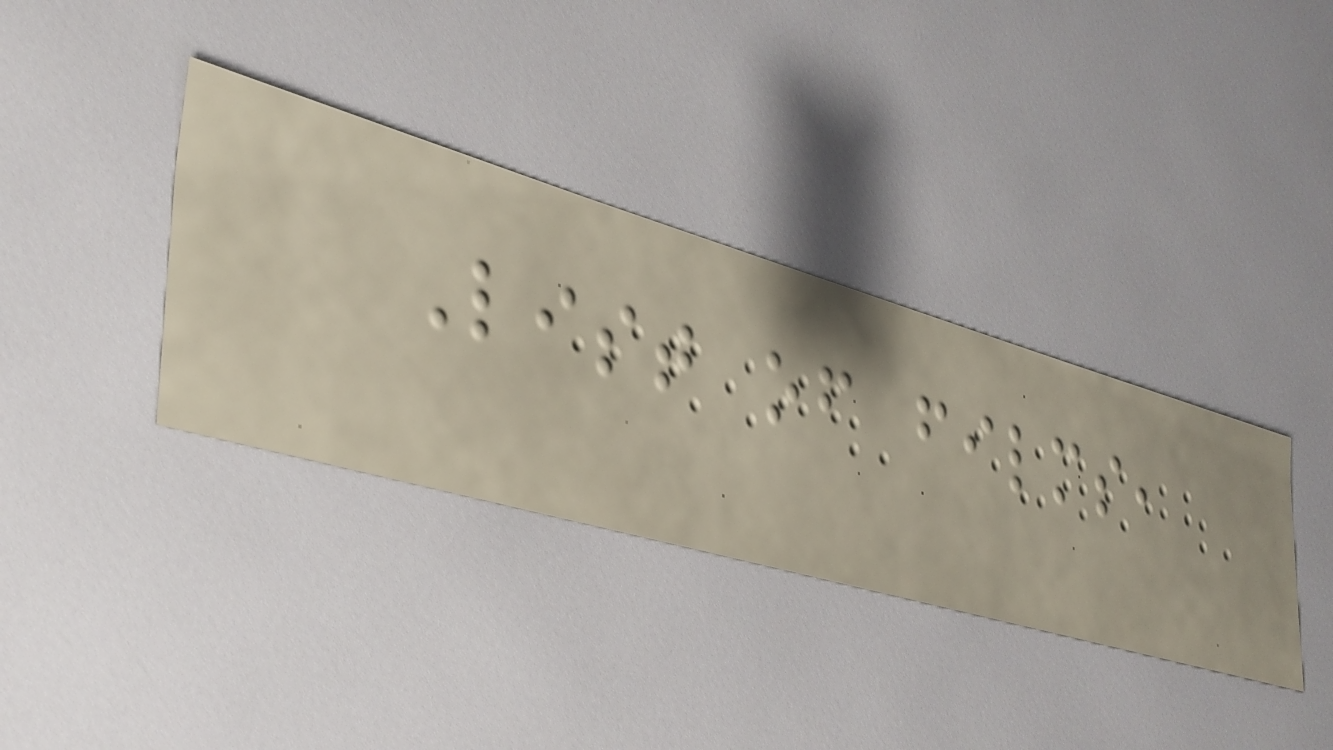List of films,
